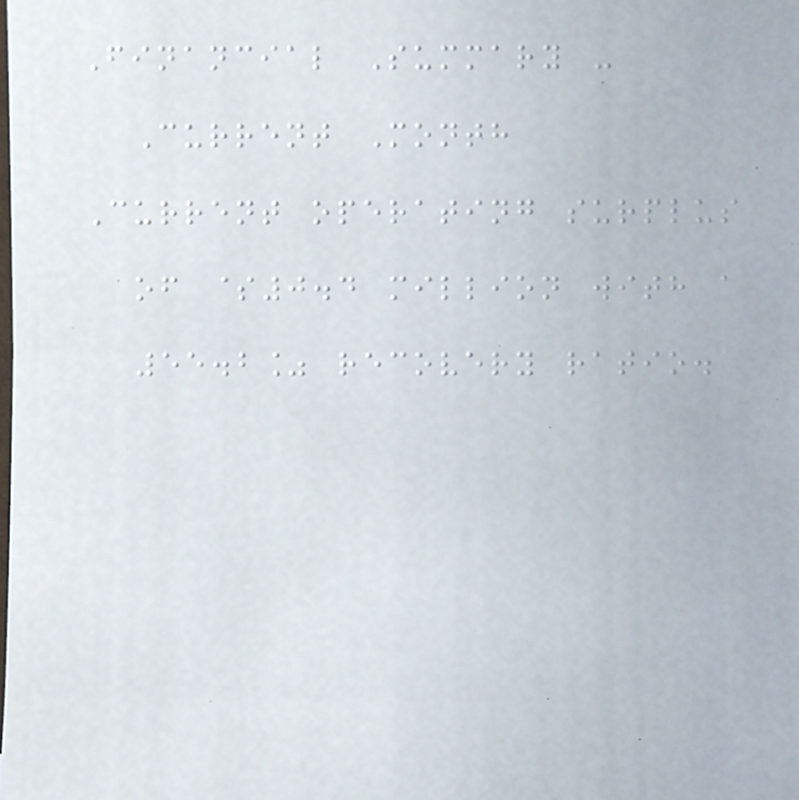Financial Summary -
Current Month
Current operating surplus
of $0.4 million with a
55.2% recovery ratio.
